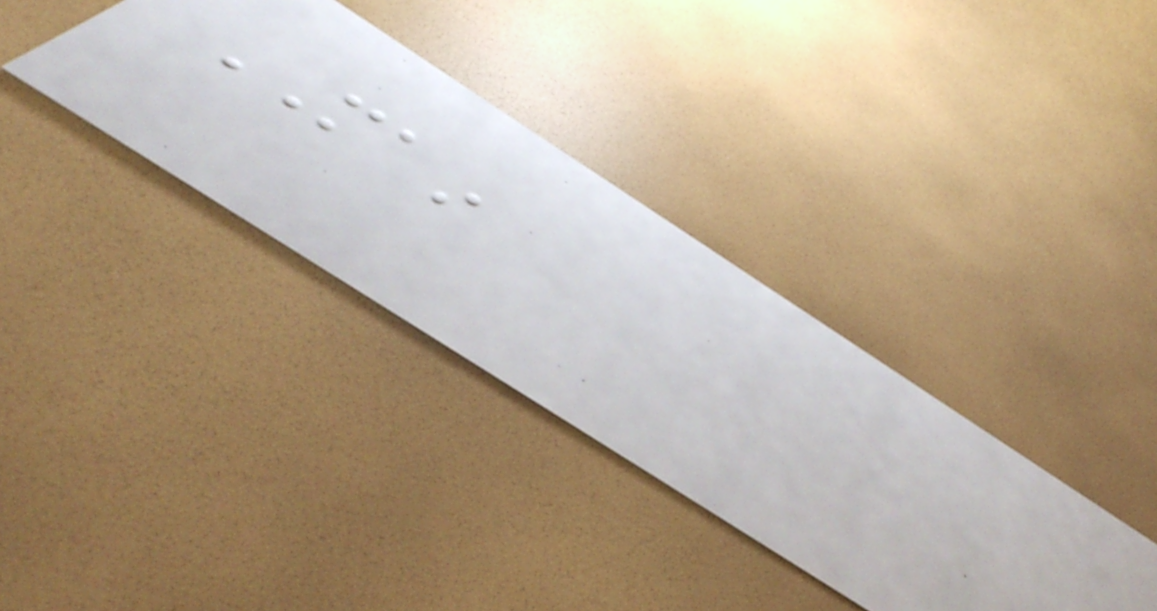MAIN
